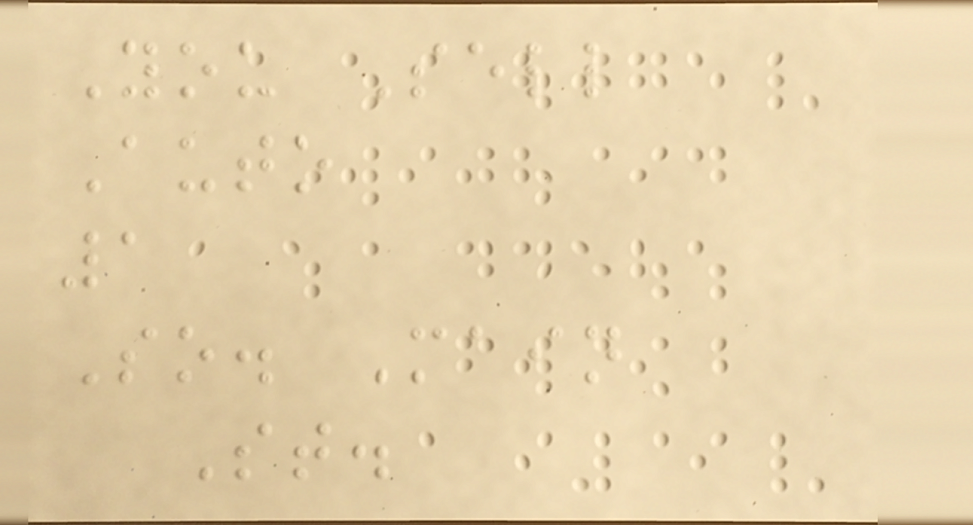You Sell
Auto
1
So. Main
St.
